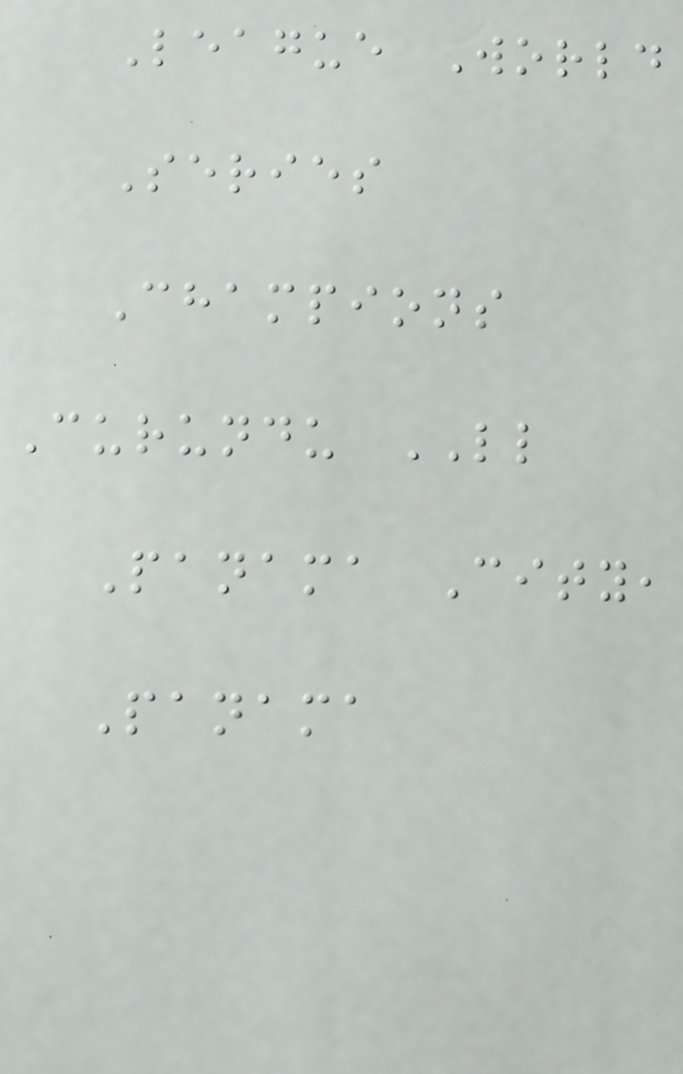League World
Series
Champions
Curundu LL
Panama City,
Panama
